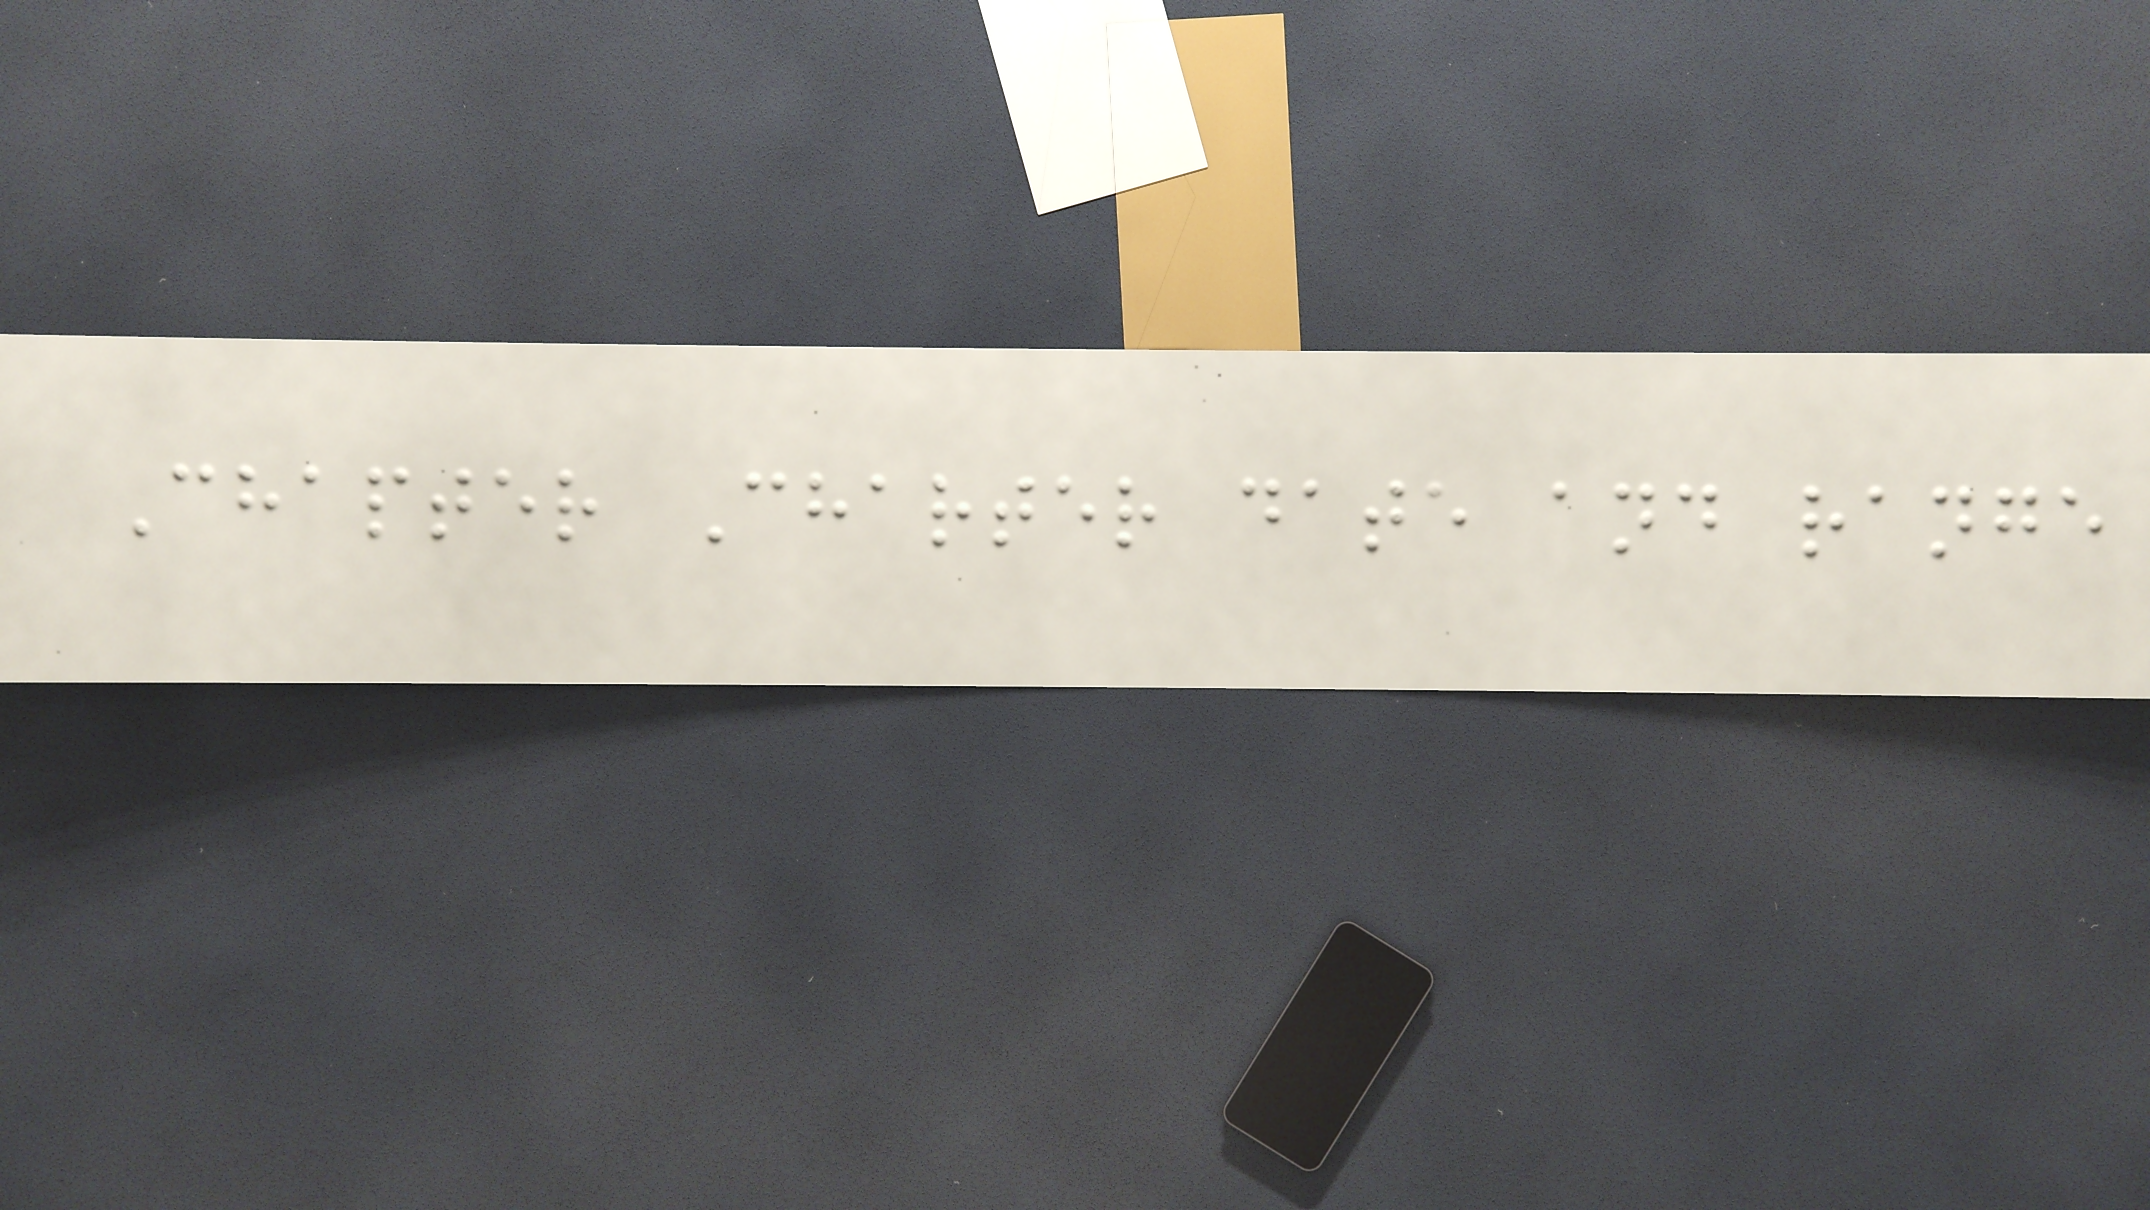Chapter Charter date and range
